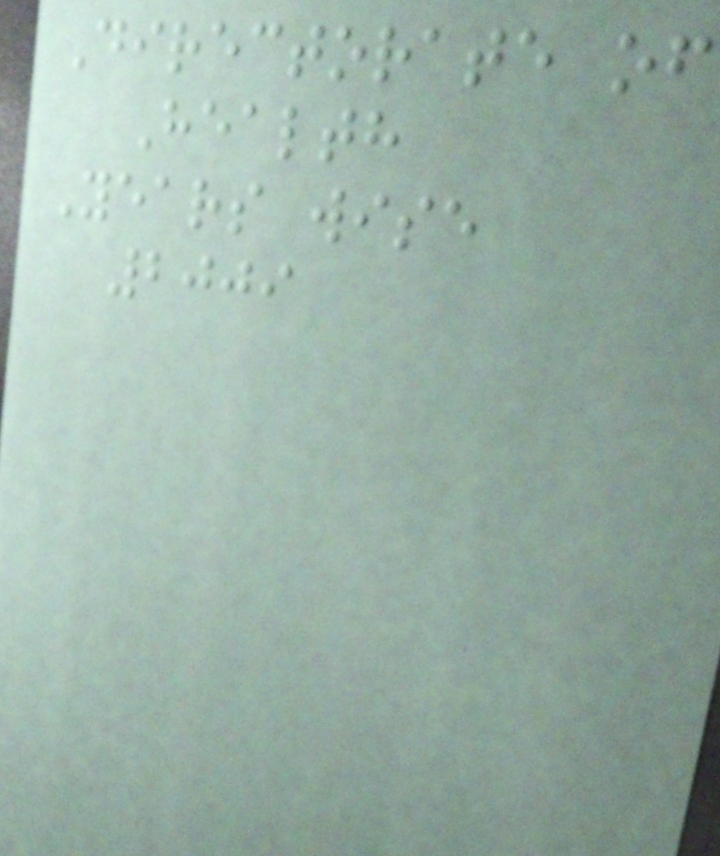Directorate of
Health
Years wise
2009
